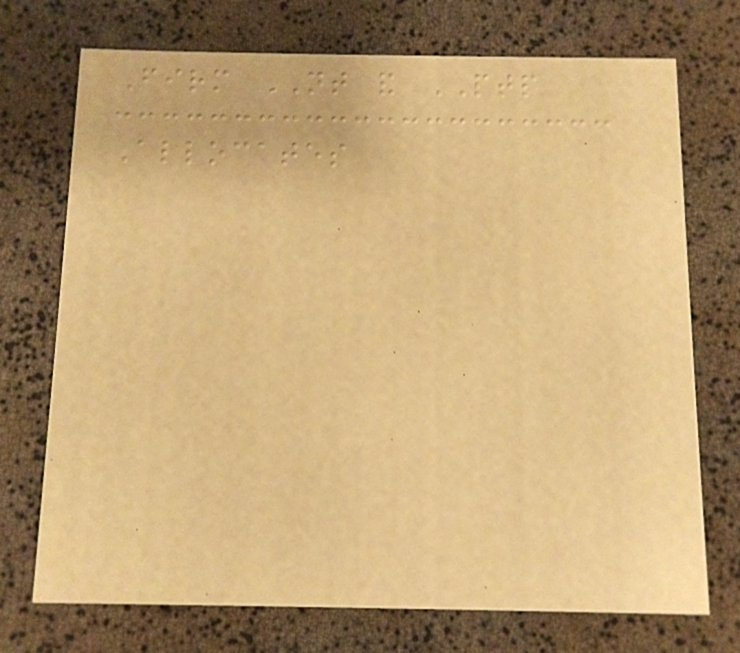Firm NT and PTP
Allocates
